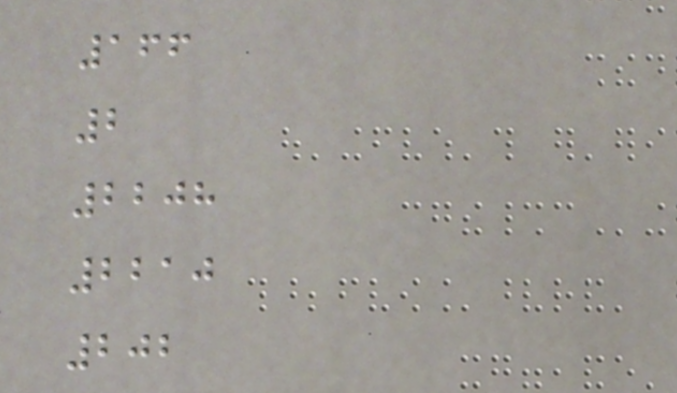166
2
2208
2210
202
